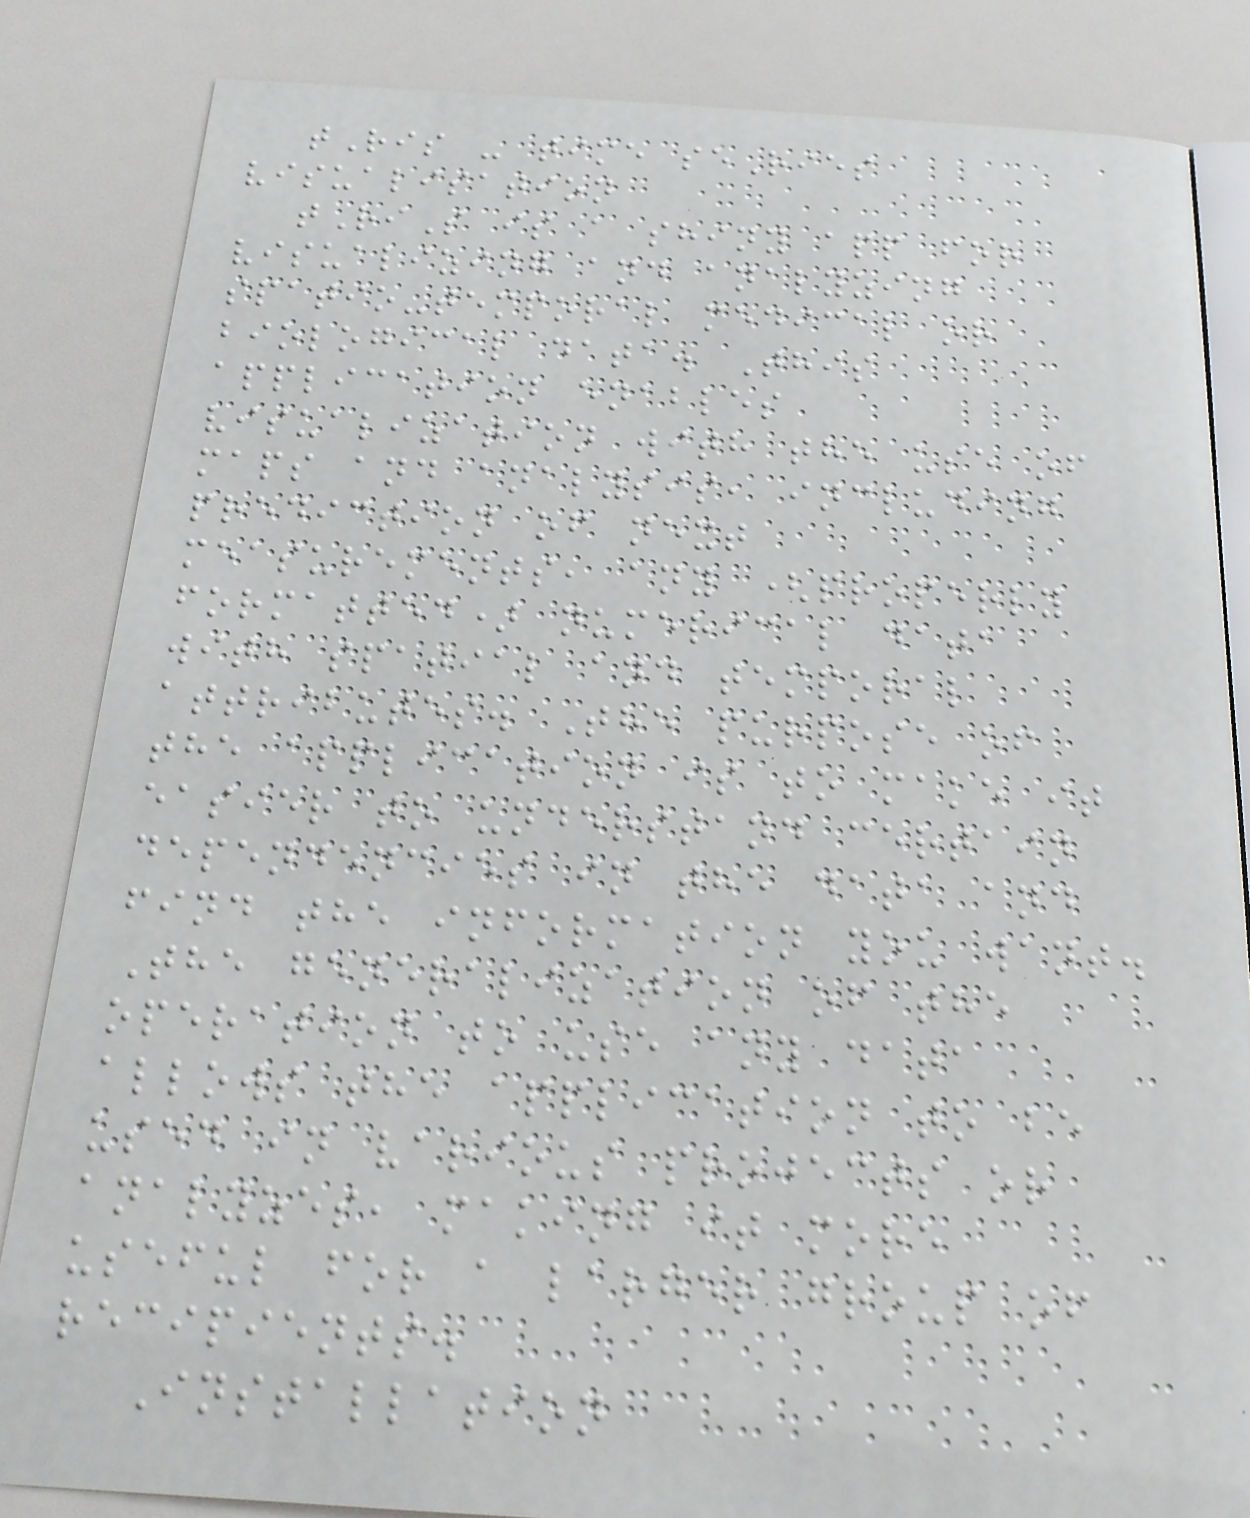tRis - time seRies
visualisation
tRiS is a shiny app for
visualizing and analyzing
spatio-temporal medical or
biological data. This
application enables
visualization with the use of
maps and analysis, including
prediction of next
measurements, any (properly
formatted) numerical data
with spatial and temporal
attributes. The purpose of
the application is to make it
easier to understand certain
dependencies in the data and
find the information you want.
The generalization of the
operation to use any data
allows the application to be
used in various projects or
analyzes, making it more
useful for a larger group of
recipients.
Installation
